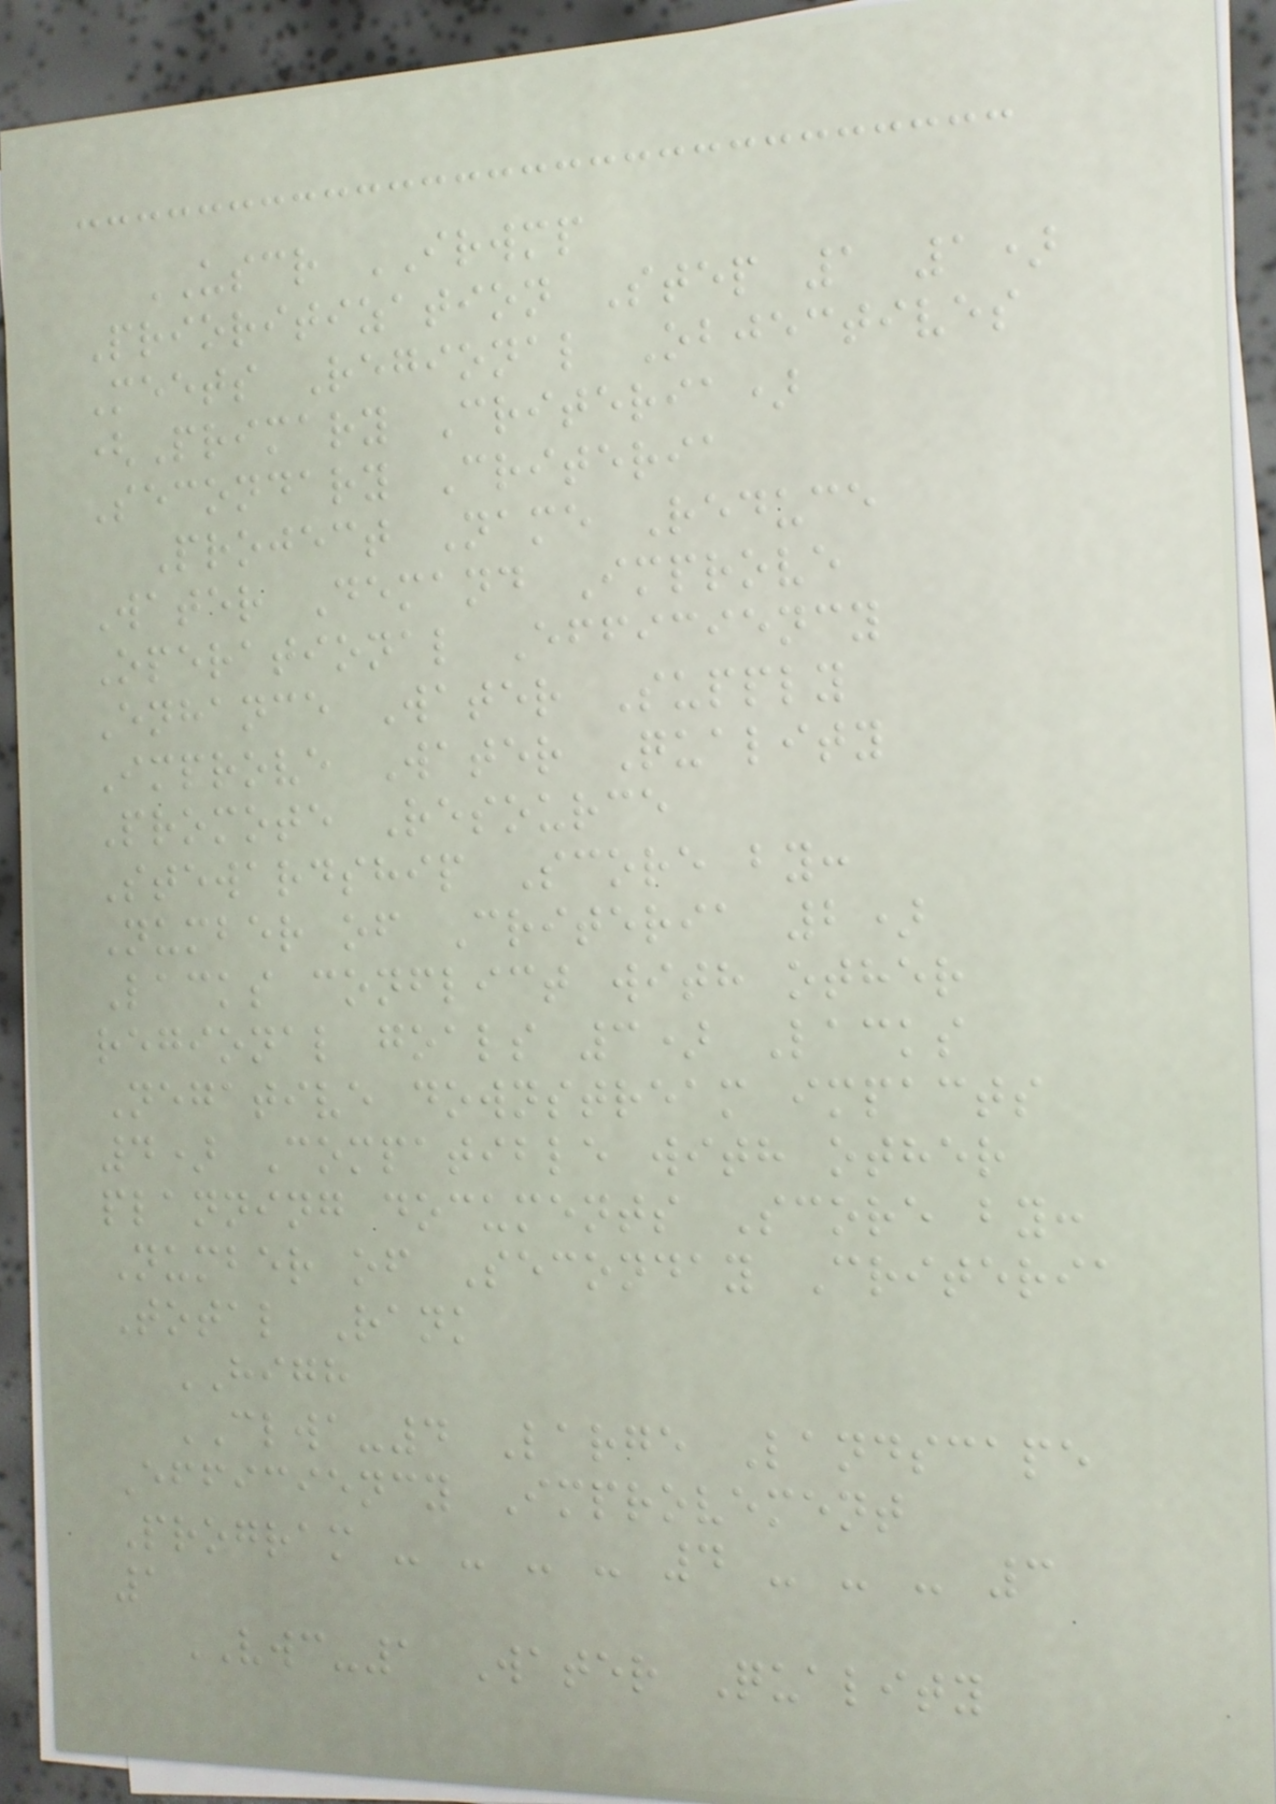USCR IRWMP
Prioritization Step 1 1)
Meets Regional Objectives
(Primary Criteria)
Secondary Criteria
Project Name Reduce
Water Demand Improve
Operational Efficiency
Enhance Water Supply
Improve Water Quality
Promote Resource
Stewardship Score by:
Number of Criteria 2)
Lacks conflict with other
regional goals 3) Lacks
Negative downstream impacts
4) Compatible with other
planning documents Score by:
Number of Seconday Criteria
Total Rank
HIGH
CLWA-4 Large Landscape
Efficiency Improvement
Program - - - - 4 - - - 3
1
VWC-1 Water Quality
